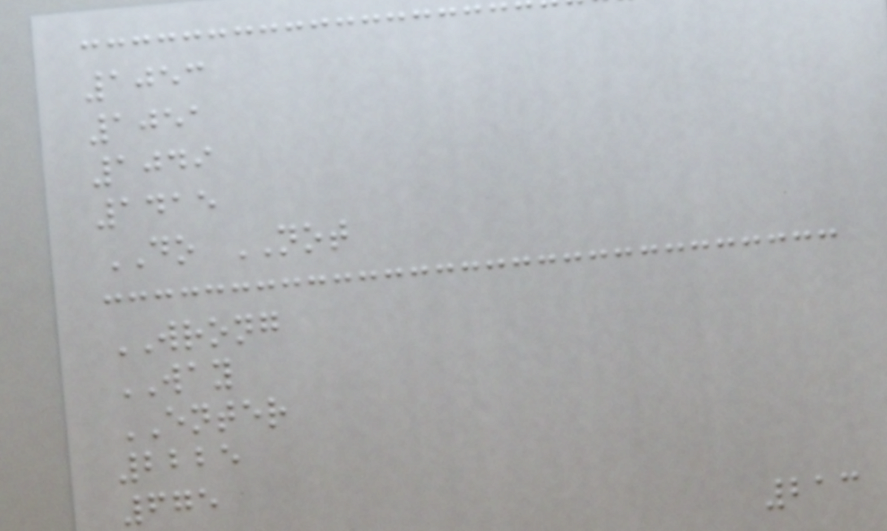1053
1051
1049
1415
DO NOT
WRONG
WAY
ENTER
2225
675
213
